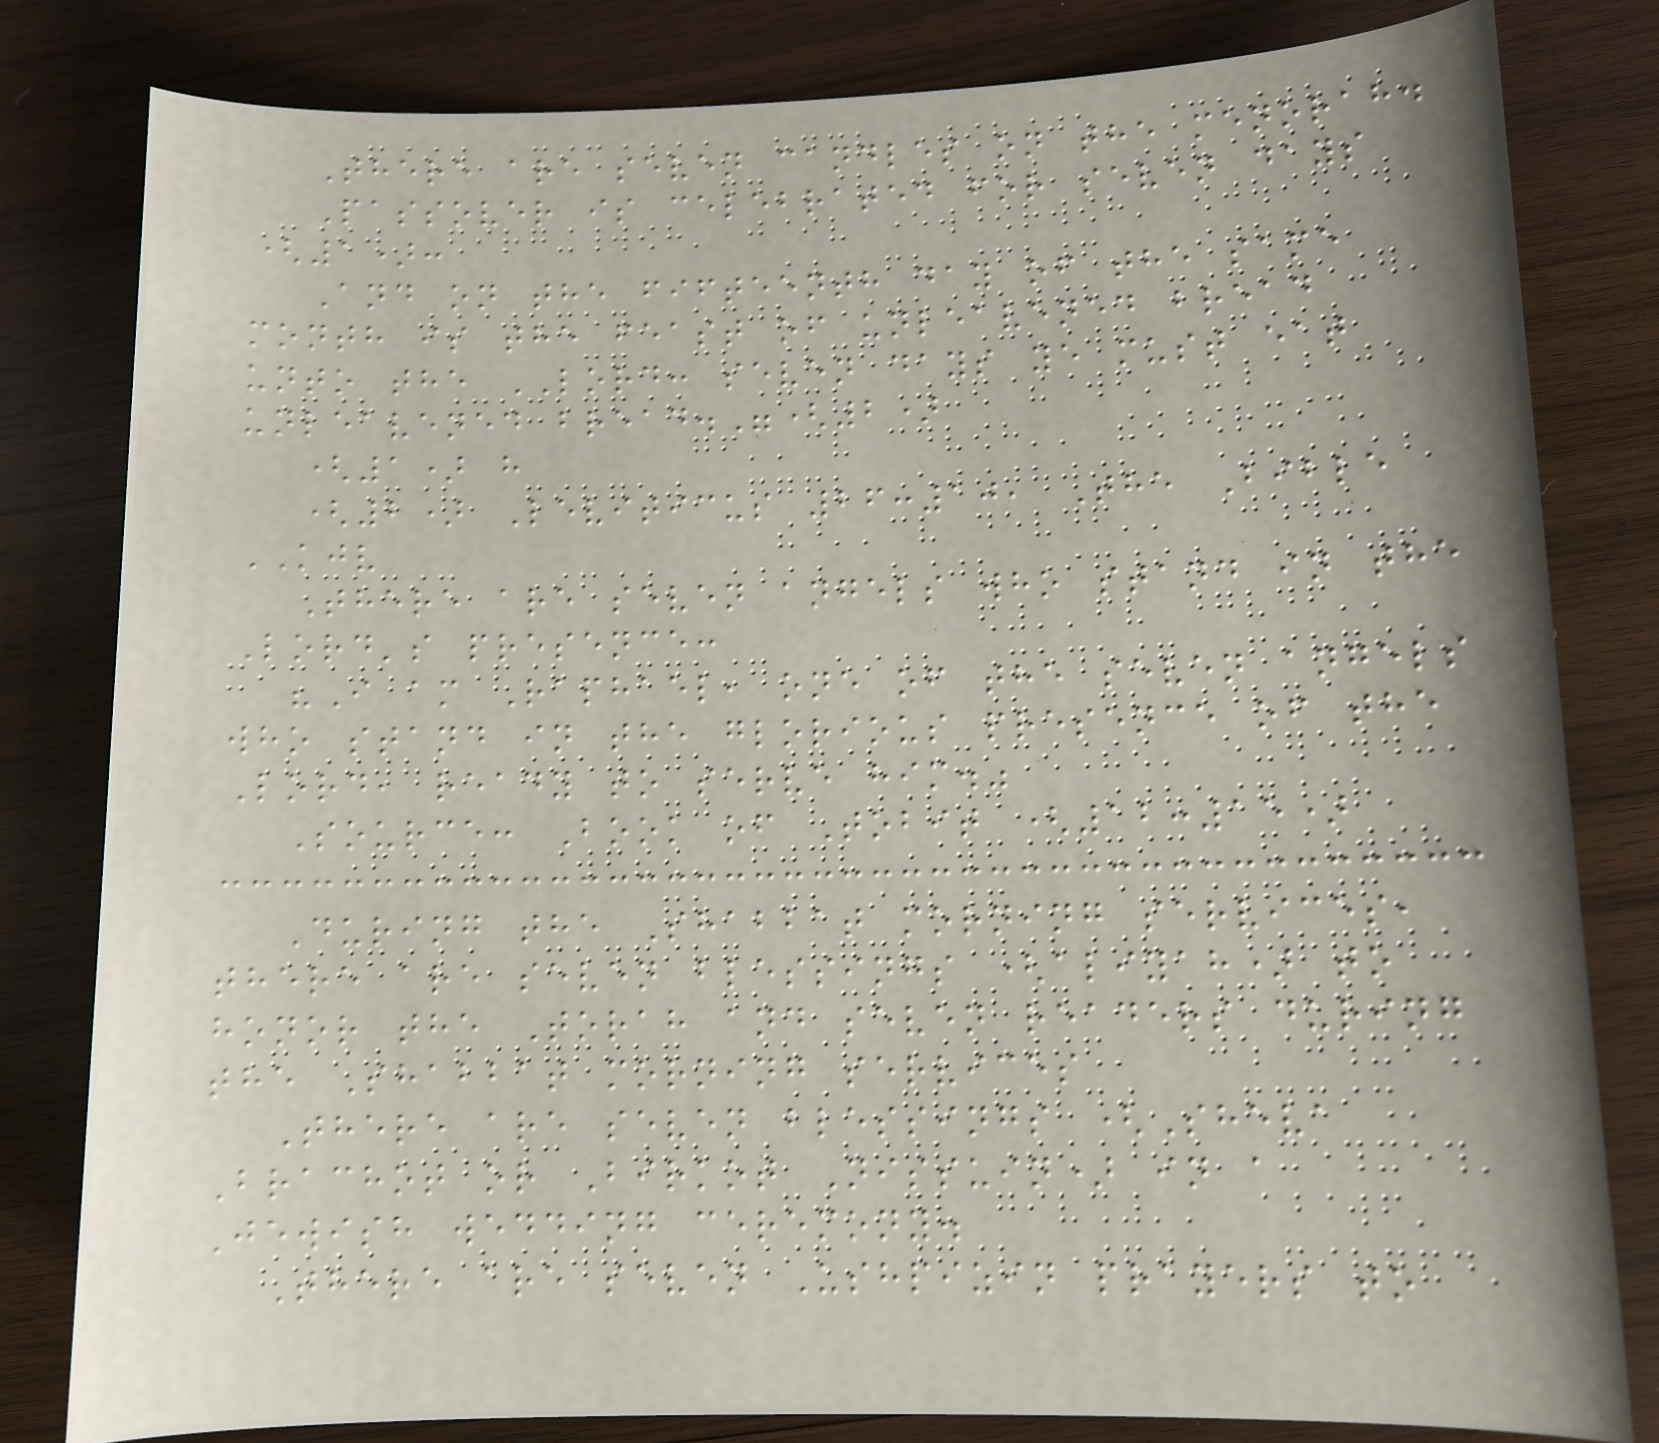There are seven candles on the menorah.
Passover is celebrated for seven days
(1):
And on the fifteenth day of the same
month is the feast of unleavened bread
unto the LORD: seven days ye must eat
unleavened bread."(2)
(1) h
(2) Leviticus 26:10, The Bible
KJV
There are seven angels who stand in the
Lord's presence:
"I am Raphael, one of the seven angels
who stand in the glorious presence of the
Lord, ready to serve him."
Source: Book of Tobit (12:15)
During the Shabbat morning services,
there are seven blessings (aliyah) to
honor the Torah and seven readers during
the Shabbat morning services
There are seven blessings (Sheva
Brachot or Birkot Nissuin) in a
Jewish wedding ceremony.
There are seven Ushpizin prayers to
